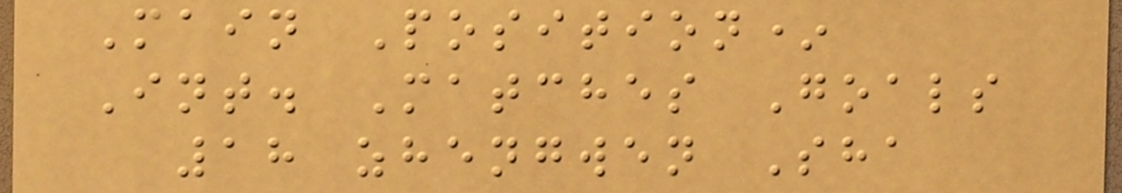Main Position*
Int. Matches Goals
18 zhengwen Sha
